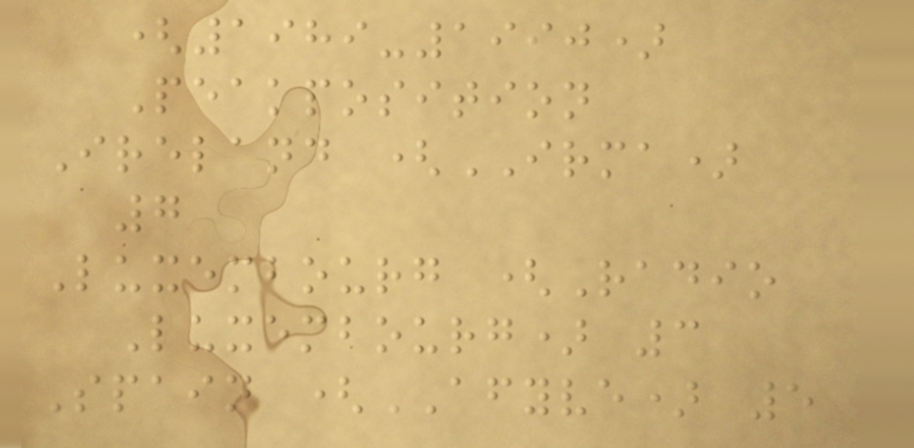(1989-1990)
Peakposition
Ireland (IRMA)
7
Luxembourg (Radio
Luxembourg) 3
Spain (AFYVE) 5
